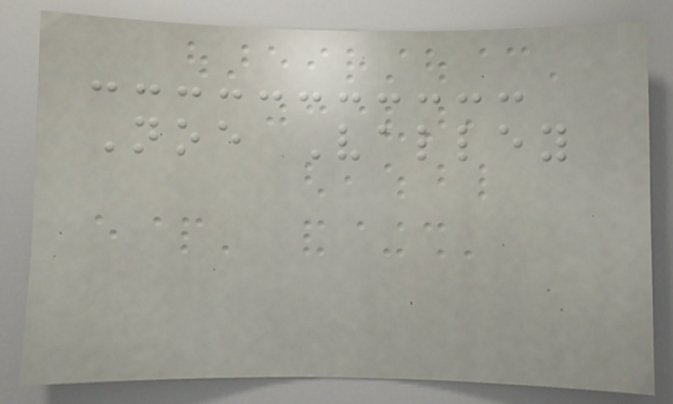Noe Valley
